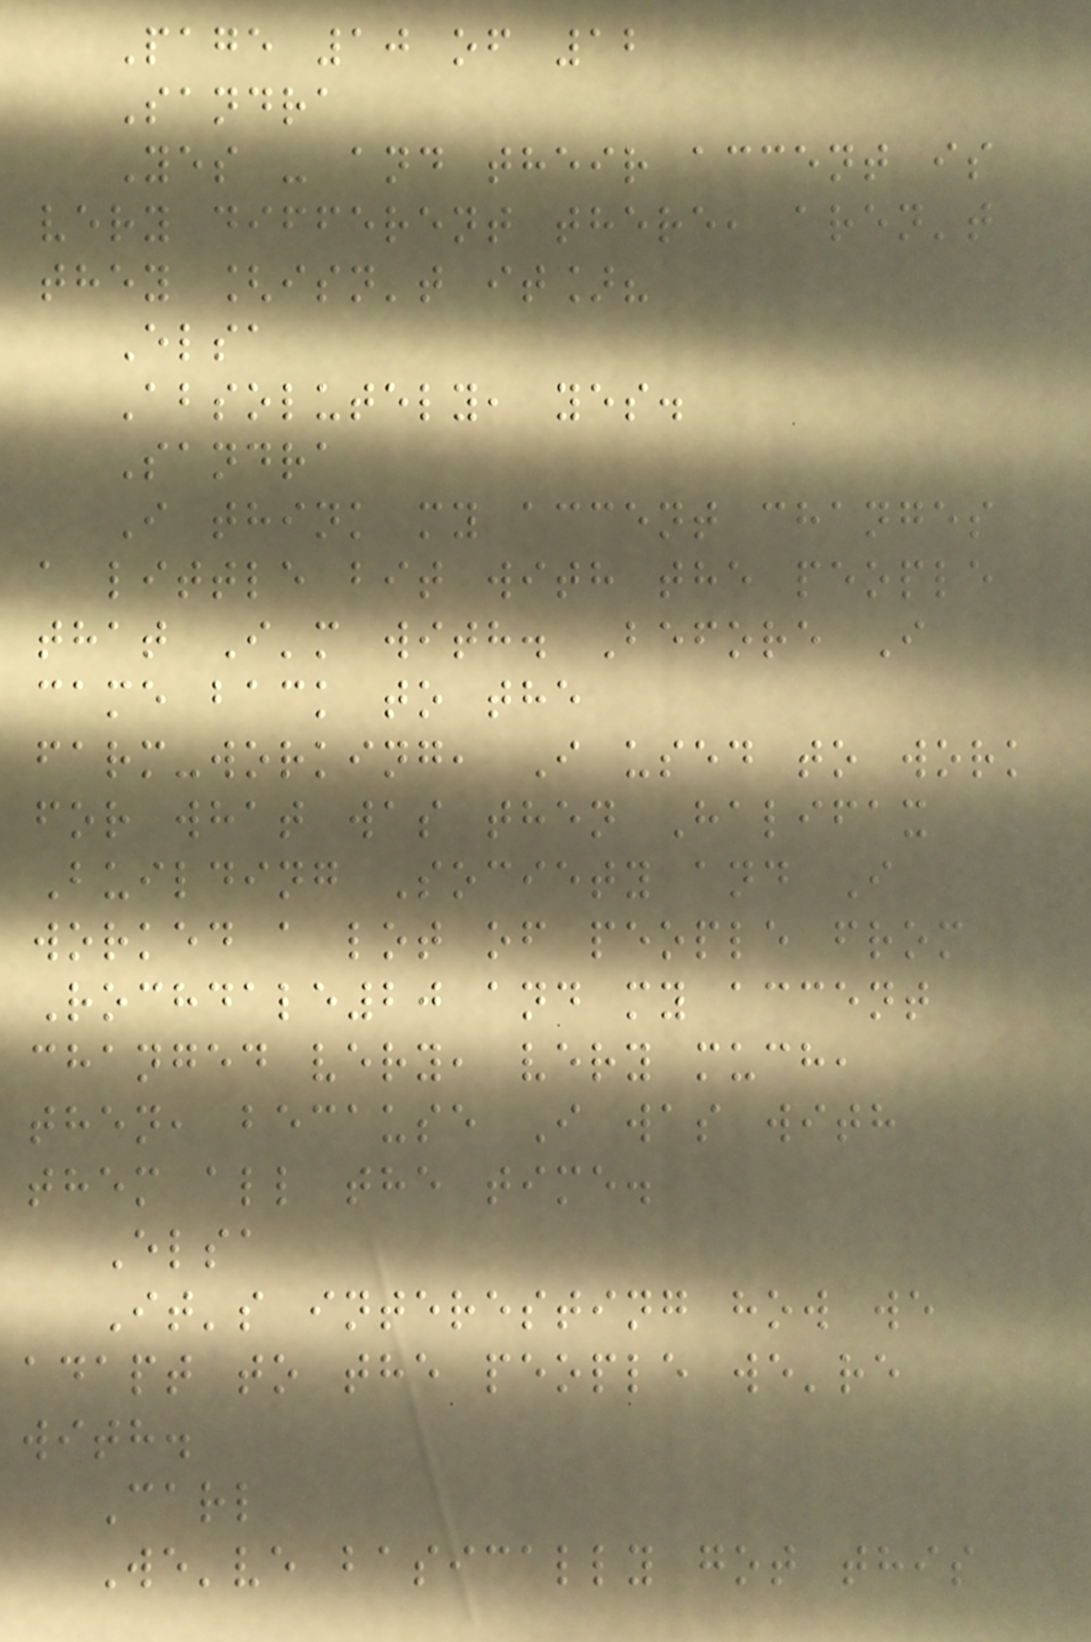Page 10 of 12
Sandra
Yes - and their accent is
very different there, aren't
they [isn't it]?
Elsa
Absolutely, yes.
Sandra
I think my accent changes
a little bit with the people
that I'm with. Before I
came back to the
farm-working, I used to work
for what was then Halifax
Building Society and I
worked a lot of people from
Rochdale20 and my accent
changed very, very much,
then, because I was with
them all the time.
Elsa
It's interesting how we
adapt to the people we're
with.
Carl
We've basically got this
